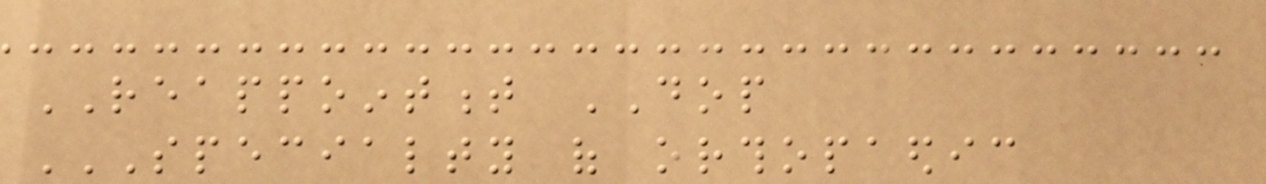REAPPOINTMENT DOP
SPECIALTY OF ORTHOPAEDIC
